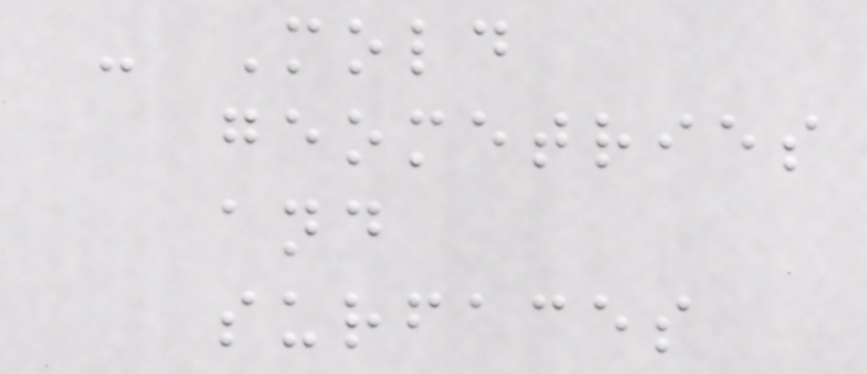- Mold
geometries
and
surfaces
